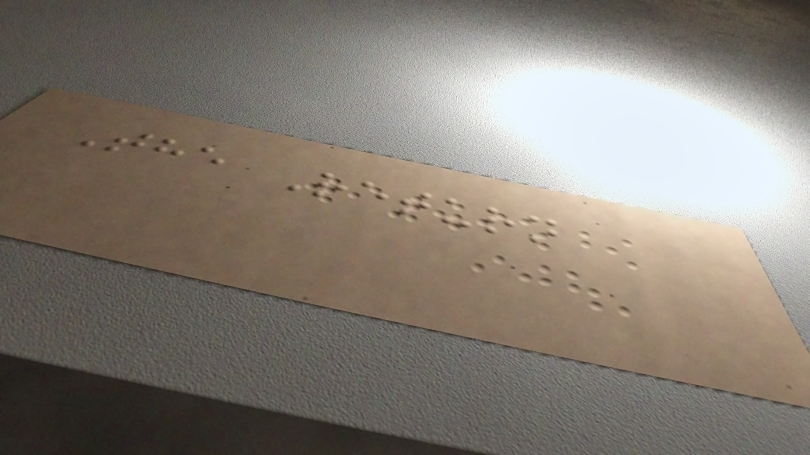The Return
